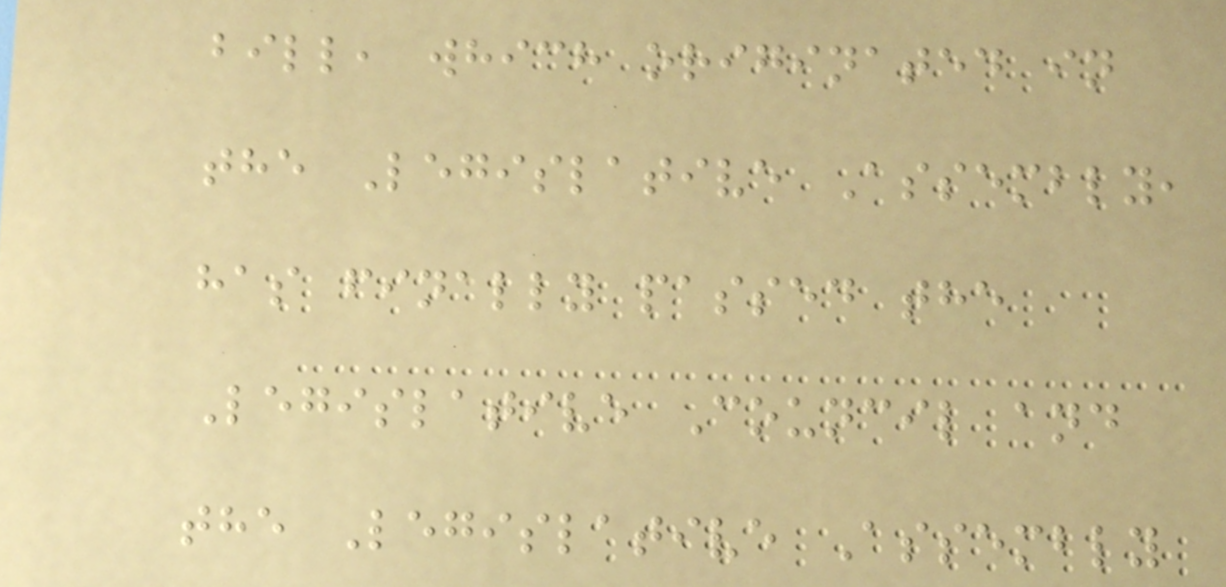bill, which originated in
the Legislative Assembly,
has finally passed the
Legislative Council and
the Legislative Assembly
